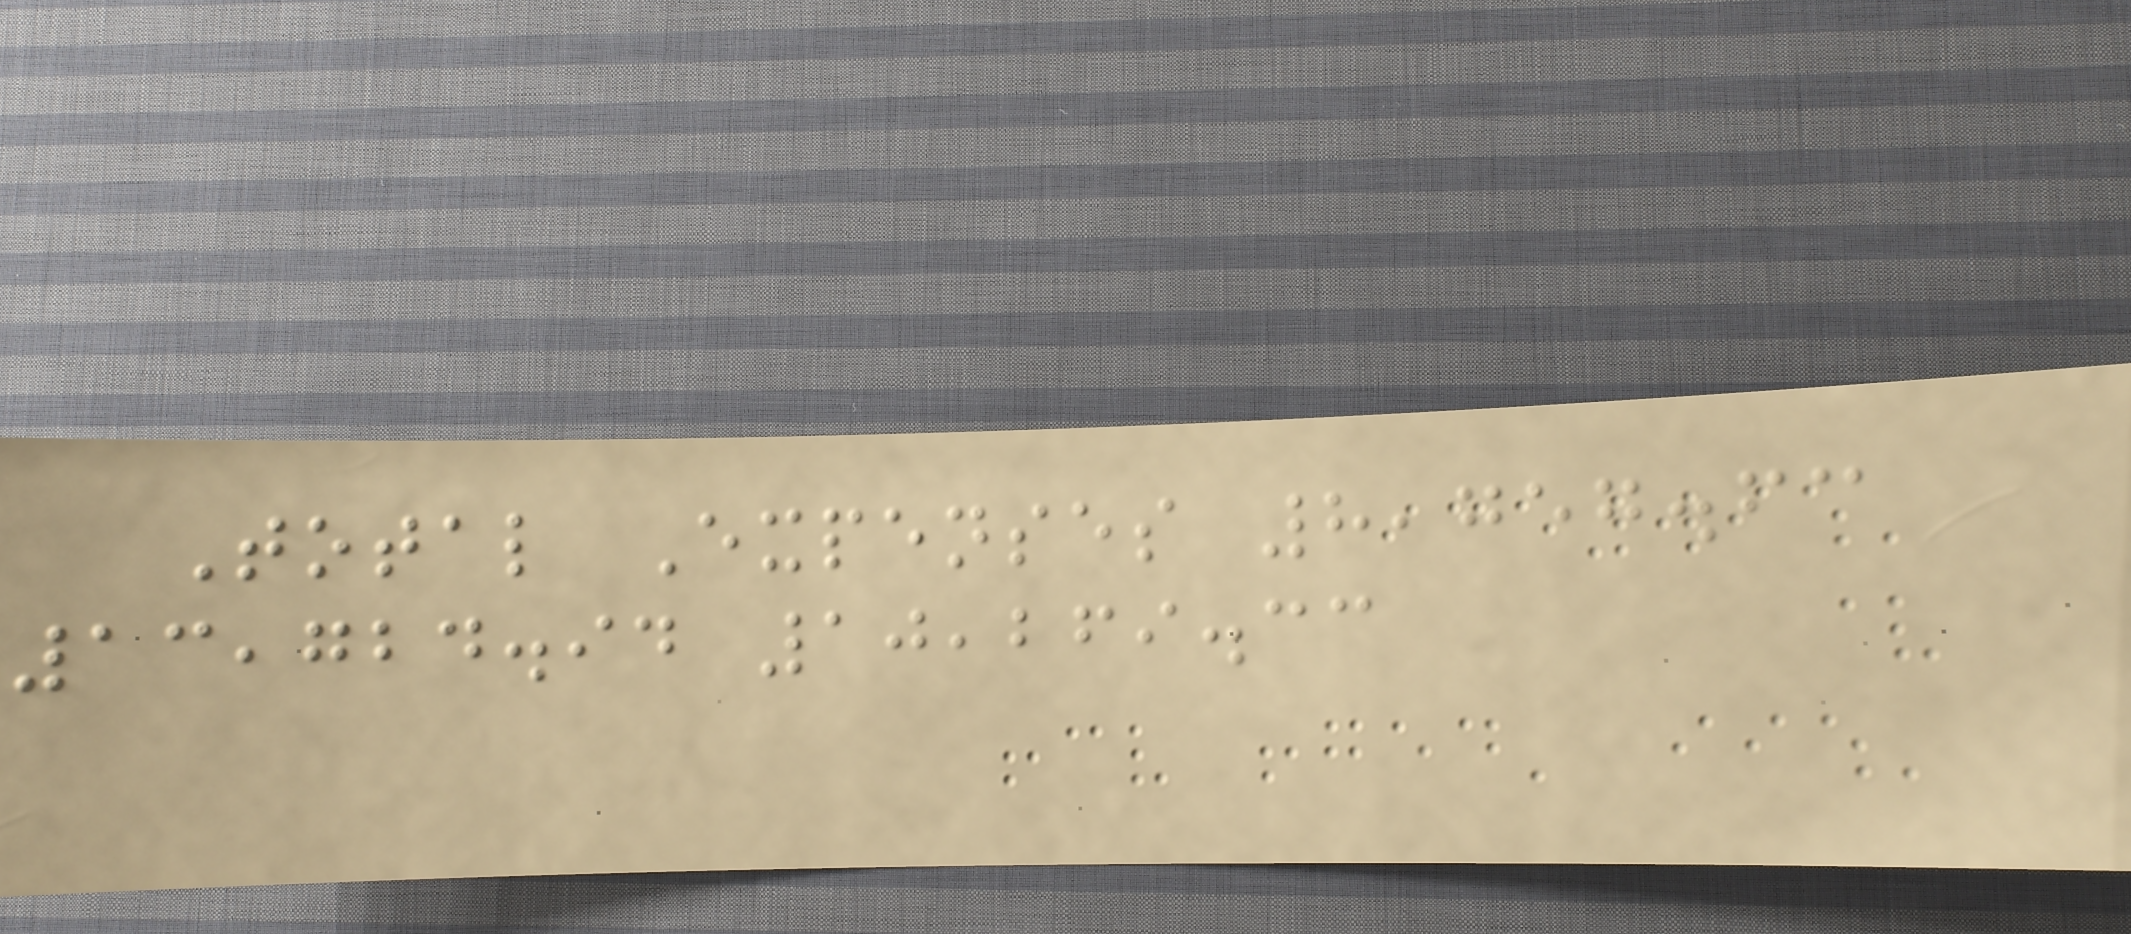Total Expenses 8,757.63
13,724.94 10,269.33
